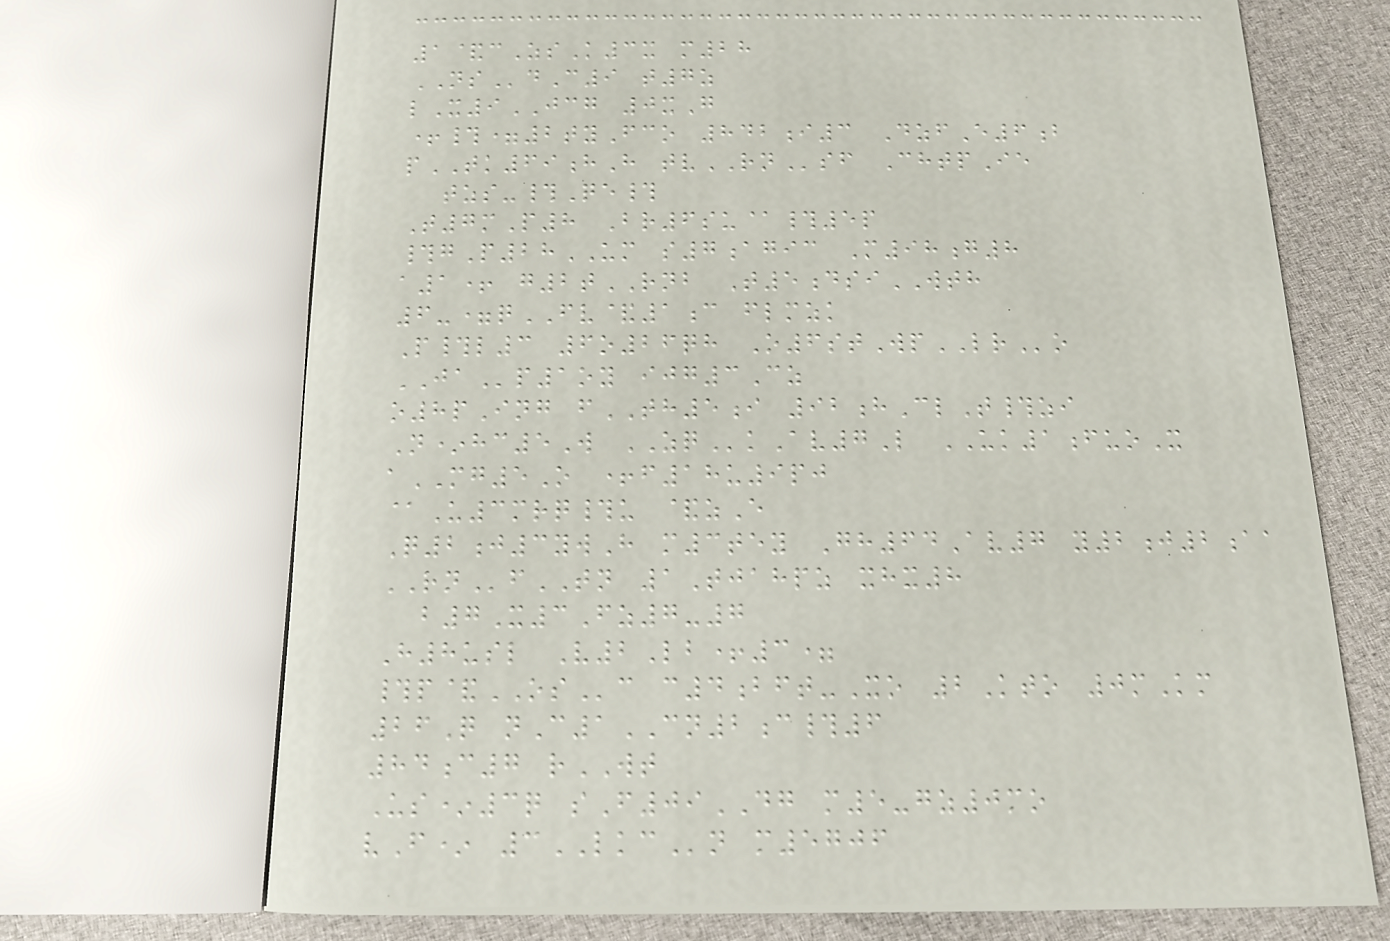1&cZsK3x m28
NSdC9 t7z
lX9JCG 0xG
+#=2tyFco 842i3 DzfE6b
pTK69hH tvRNsf ChtpIe
tzs-#Qe#
T7mP8 Br6su@#5p
#gP28UM s7agic M98g8
a1+ g2tRNB T5dsiWTH
6-=qFV&1c flmzk
P#l3 6o26qh O6stWpLRo
JAp1oy ijg3Cz
o8pIng fTH5i 92hClT#zi
N*hc5W ZQkAv7L UK1fuoX
aMG5O +f18u9pj
@U3mrq#u &zE
Q2j3ywH m3tey Gh64Av7 y2j2aa
RNfTN 1Tjahpz xhx8
b7X3Fz7-7
H8usl V2Lb+3=
#p&OSc c4bft-Xo 2Kto 0mKm
26Q nC1CN2c#6
84c7 rWT
Us*3q sF09DG m5-gz0mo
vF* 3LKCn m5706
